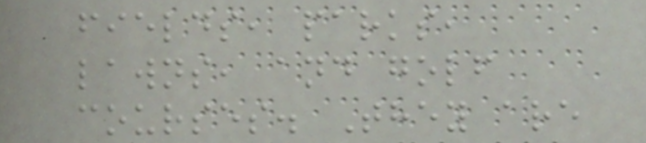fields, parks,
lawns, and golf
courses. They are
